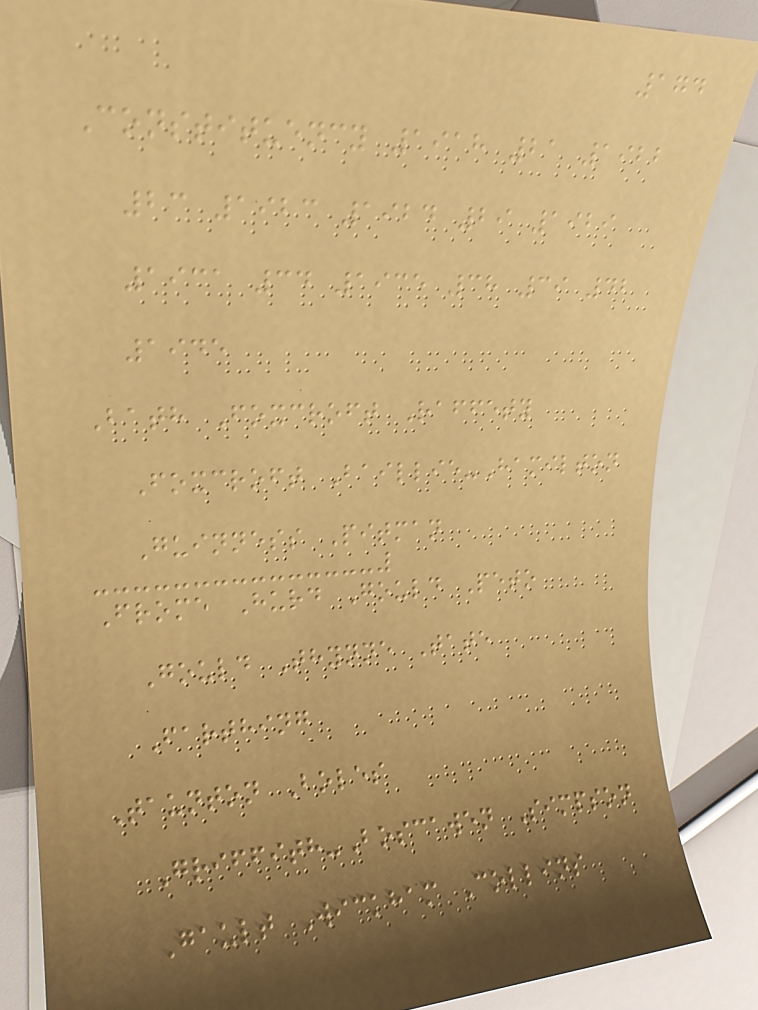174
Constituency 1918 21 1922
23 1923 1924 29 1929
1931 34 1935 38 39 42
1945
Bath Foxcroft Raffety
Foxcroft Baillie-Hamilton
Guinness Pitman
Frome Hurd Gould Peto
Gould Thynne Tate
Farthing
Taunton Boles
Griffith-Boscawen Simpson
Gault Wickham Collins
